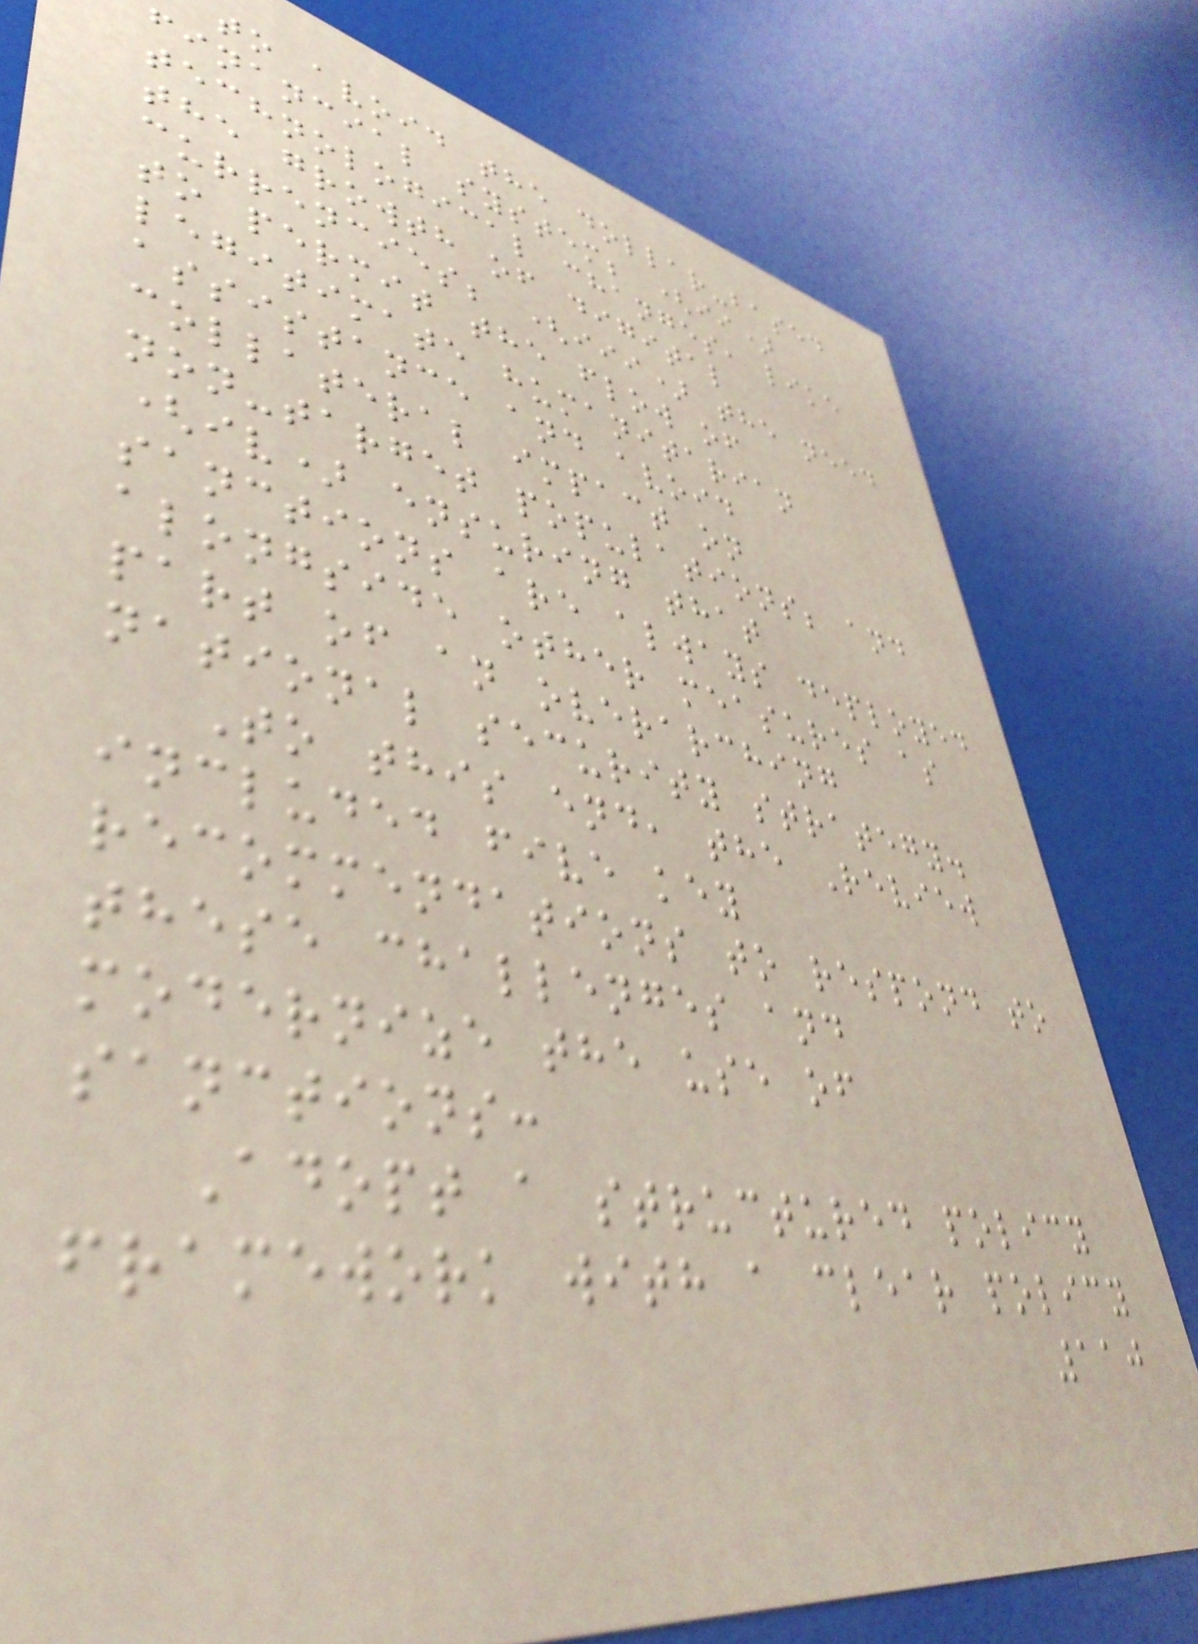to avoid the dollar-based
financial system; (ii)
technological changes, like
the growth of digital
currencies; (iii) the need
to permit the flow of
legitimate humanitarian
assistance and avoid
collateral impact on
non-target populations; and
(iv) ensuring that
sanctions are always deployed
alongside other measures as
part of an overarching
national security strategy.
To this end, the Review
included five key
recommendations to respond to
these challenges and
modernize the use of
sanctions:
Adopt a structured policy
framework with a clear policy
110
